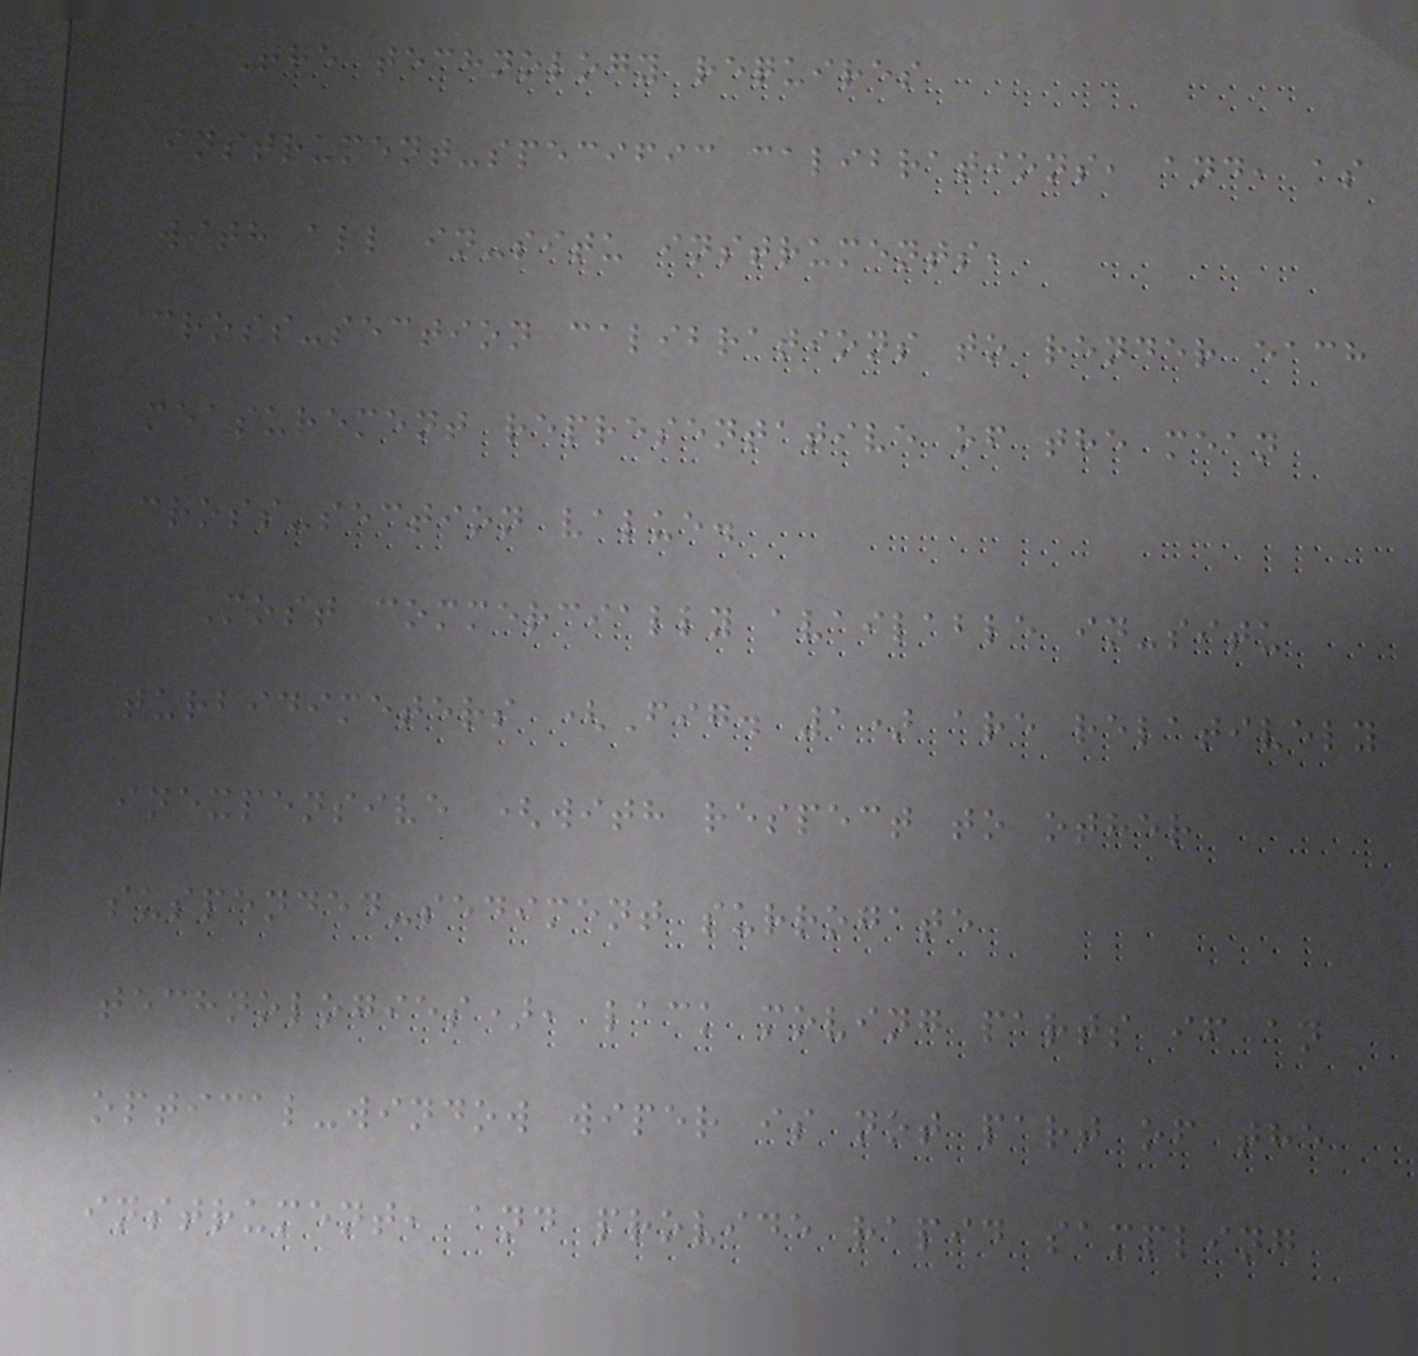The technology requires
instrument-specific calibrations, and, as
with all in-situ instruments,
cross-section calibrations to render each
measurement representative of the mean
cross-section value.
Most commercially available in-situ
turbidimeters (Fig. 1) are relatively
inexpensive (with respect to other
suspended-sediment surrogate
technologies), lack moving parts if an
optical-window wiper is not part of the
instrument, and provide rapid sampling
